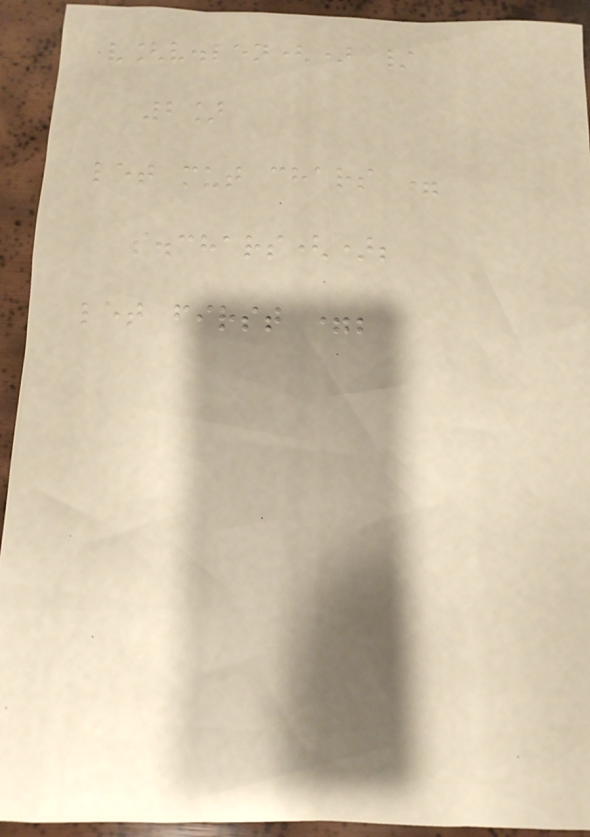v[v.len() /
2]
let mut chars =
s.chars();
let first =;
